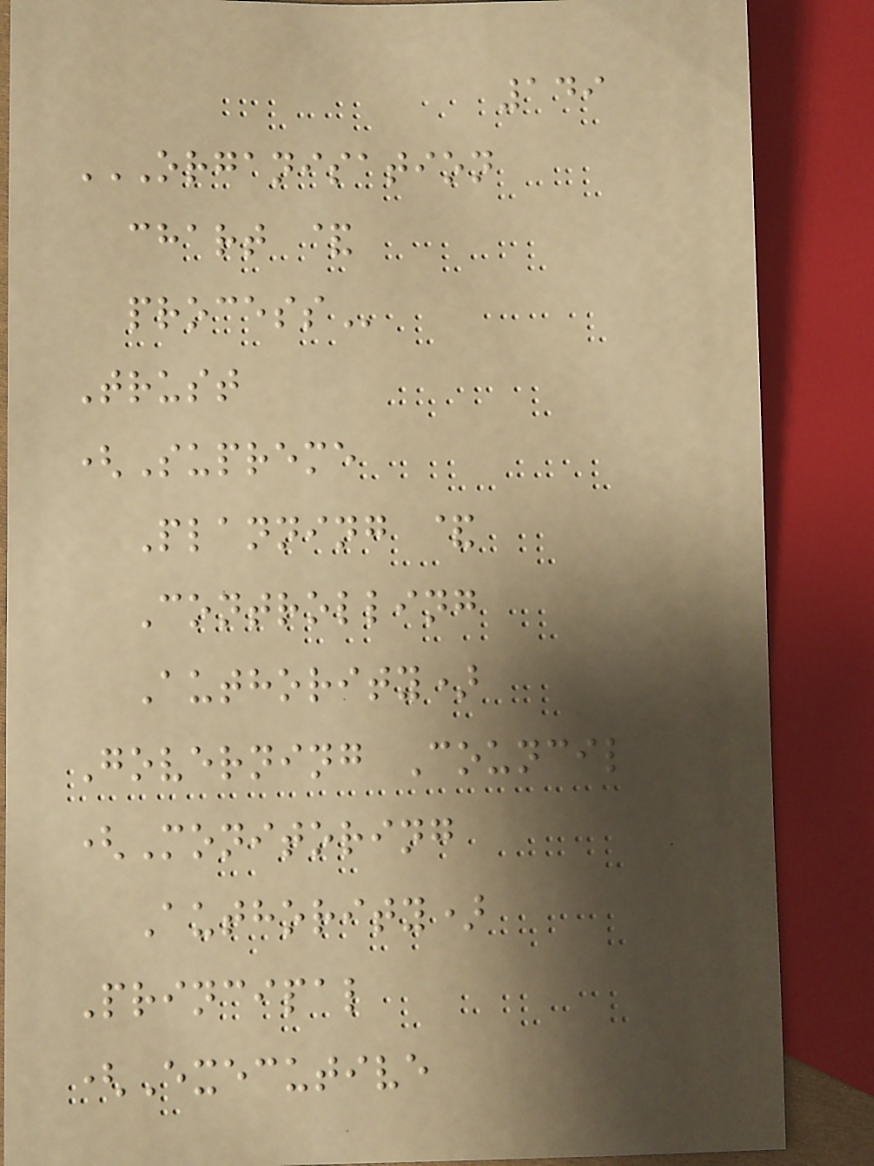149
ORGANISATION
CHART &
PROCESS
Trust
(Supreme
Planning &
Controlling
Authority)
Governing Council
(Monitoring
Authority)
Principal
(Executive
